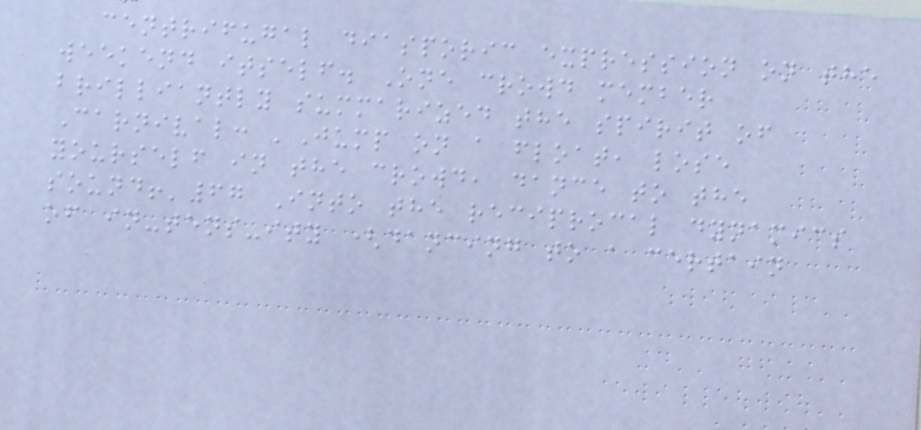centrifugal diasporic expression on the
weekend itself. One crowd member
brilliantly summarized the spirit of
Carnival: 'Jump on a float, lose
yourself in the crowd, dance to the
sound!'67 Into the reciprocal dynamics
of in-tens-ity (dancing to a certain
